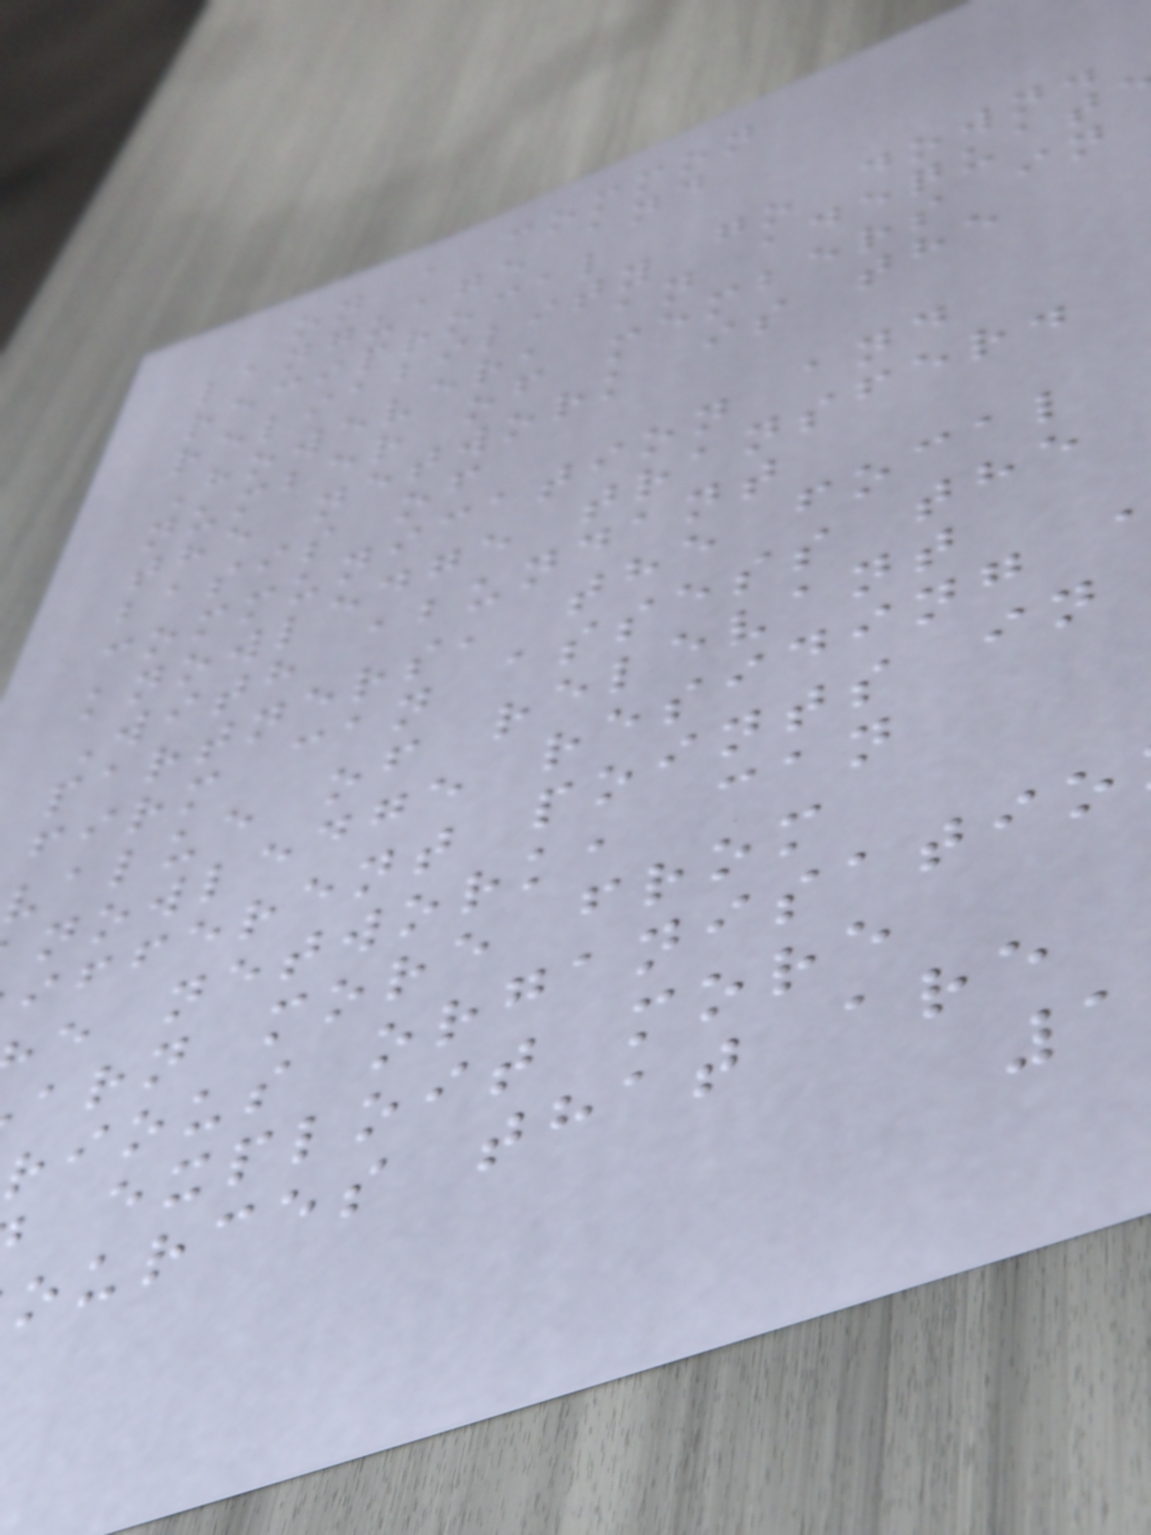on a common
language and
reciprocal
reliability go down.
However, an adequat
number of members in
the network is the
basis of
communication and
knowledge transfer.
With abundant
partners, the focal
firm can assess the
value of relevant
nowledge residing
ifferent points in
e network, can
arn more from
rious organisatio
exploit more
ources that are
